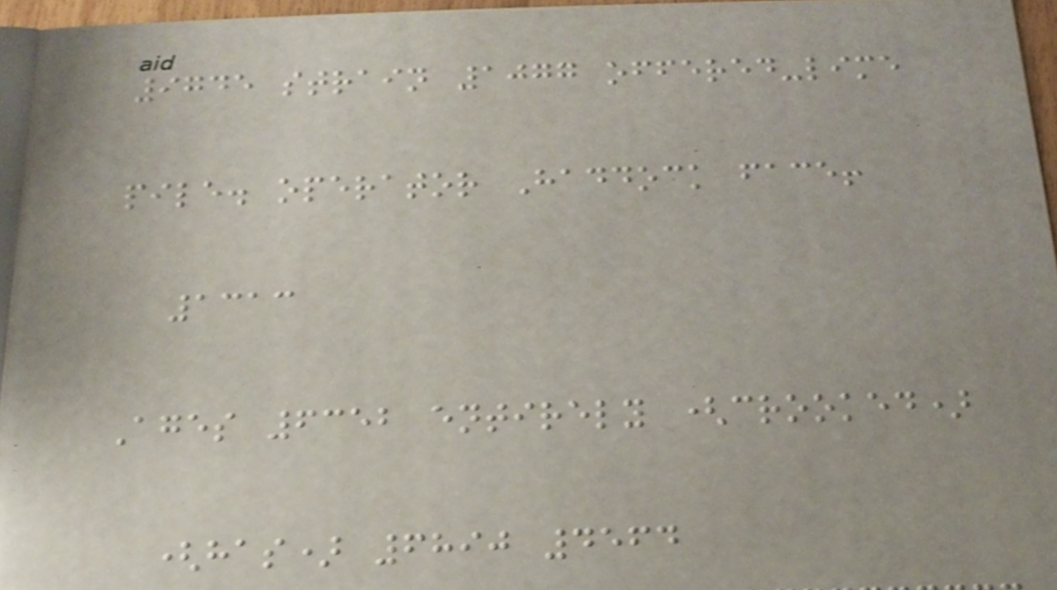9745 strain 1077 offered-lime
pile. operator Haddock face!
1313
Ages 6352 entirely (crooked)
(has) 6890 4564
